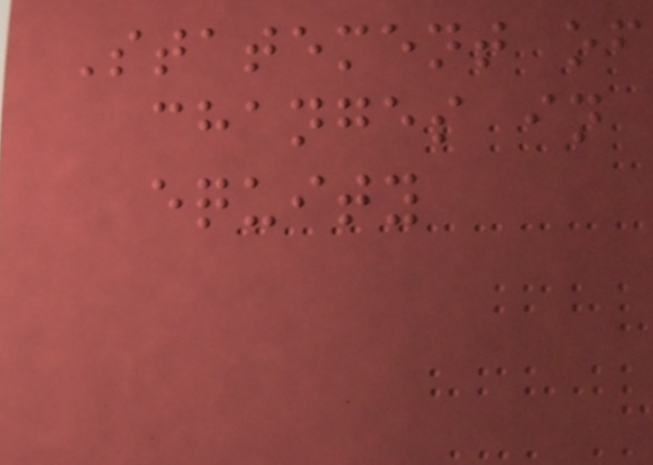Statement of
changes in
equity
